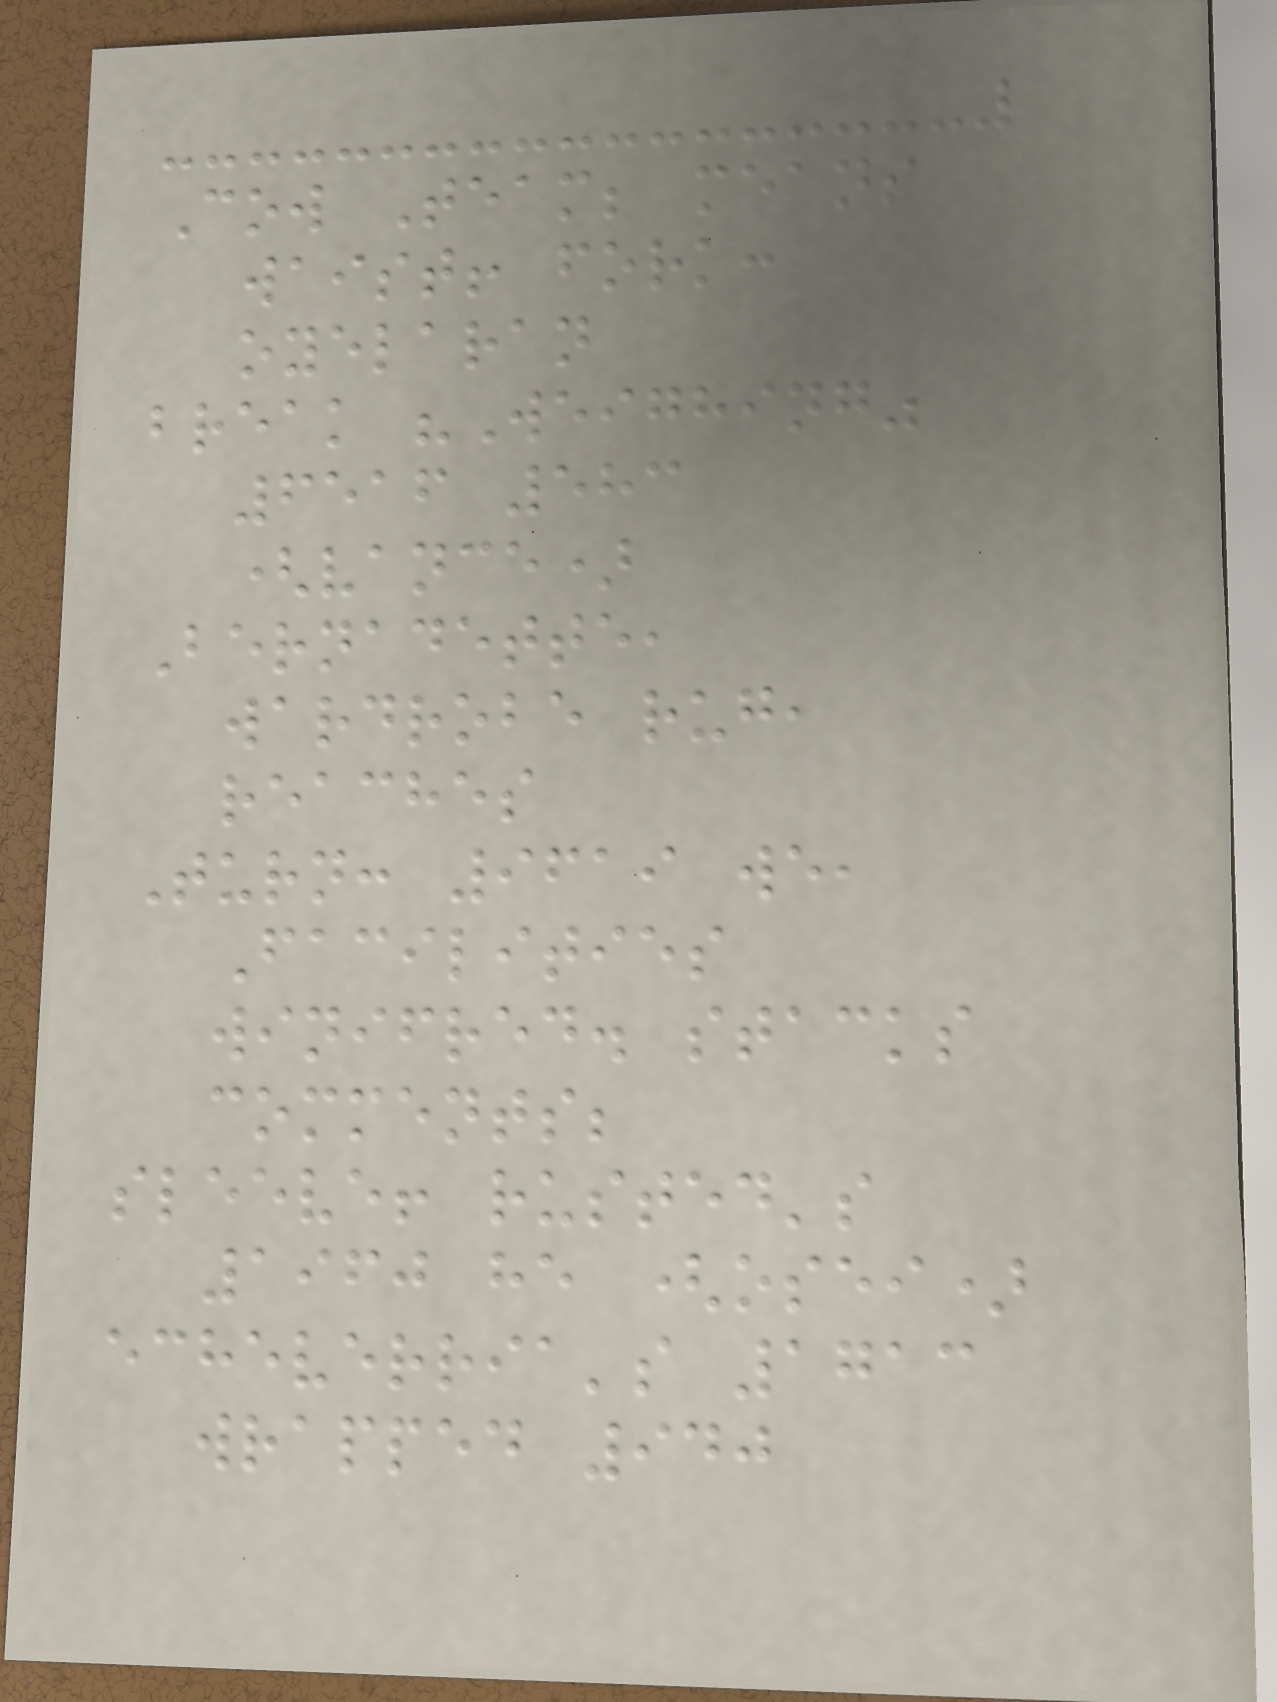Cow Team; means
waist! fork:
oyelaran
break "Weighing"
6516 583
(vance)
Bernadette,
wardrobe rug,
reaches
Turn: 9619 we,
Facilities
winifred. stacks
comments;
sleeve! rusted's
1960 he (osei)
echeverria's 1713
wrapped 940
